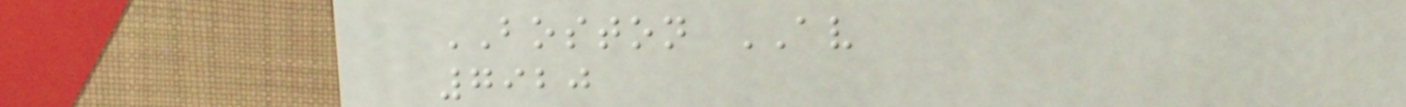BOSTON AV
7920
